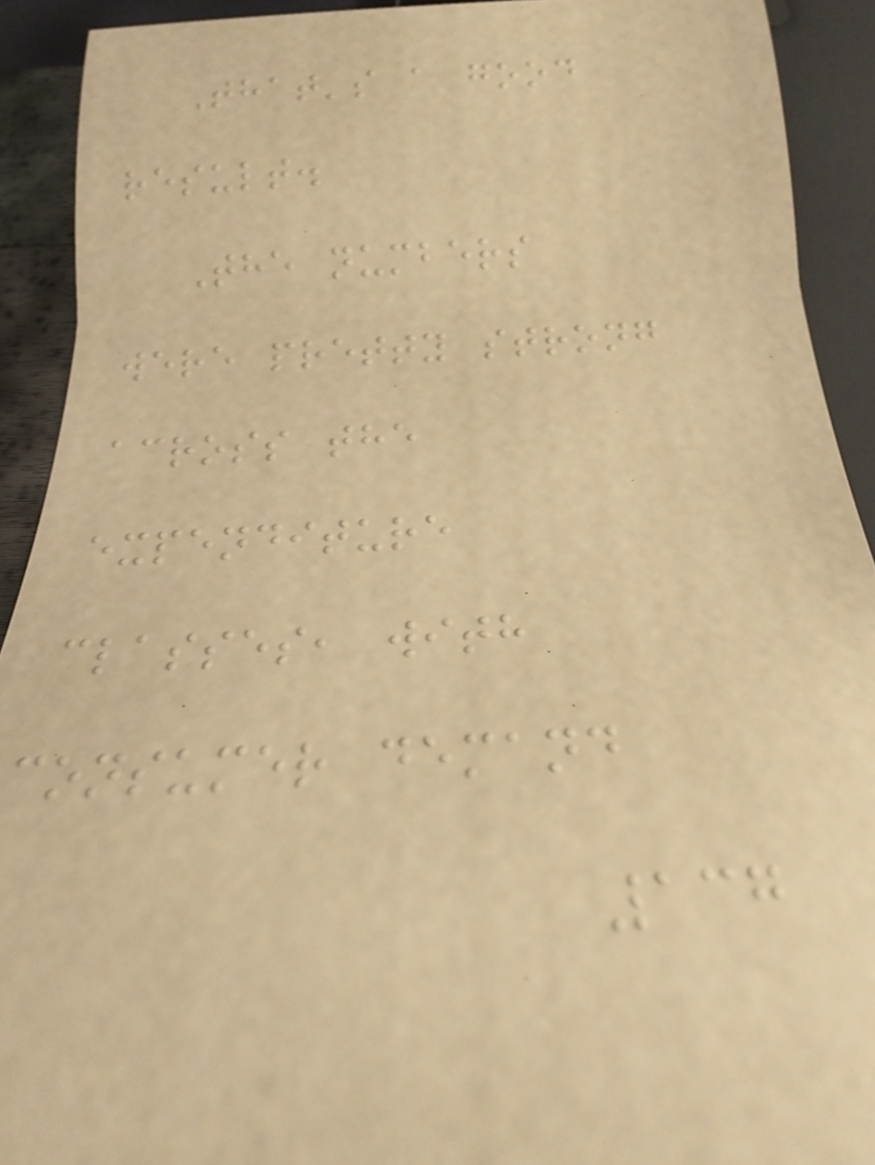That's a good
result.
The numbers
were pretty strong
across the
expenditure
classes, with
consumer demand
137
